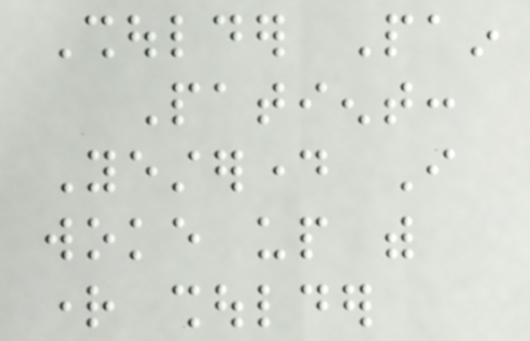Shoulder Pain
Patient:
Yesterday I
woke up with
right shoulder
